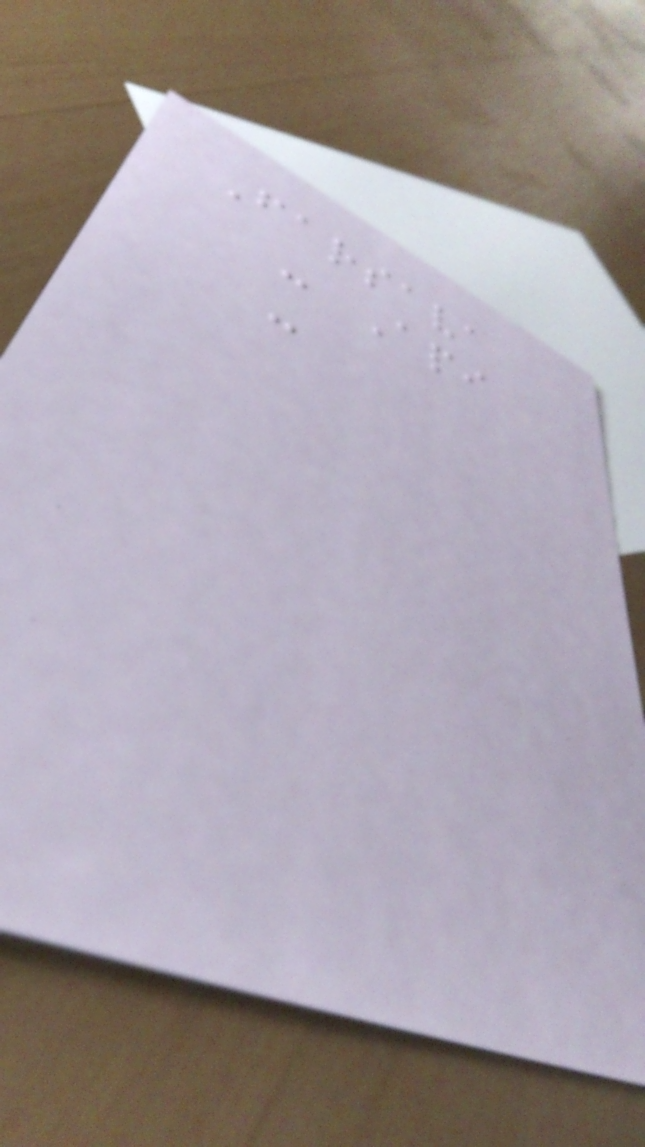Farsava
- Api
-
